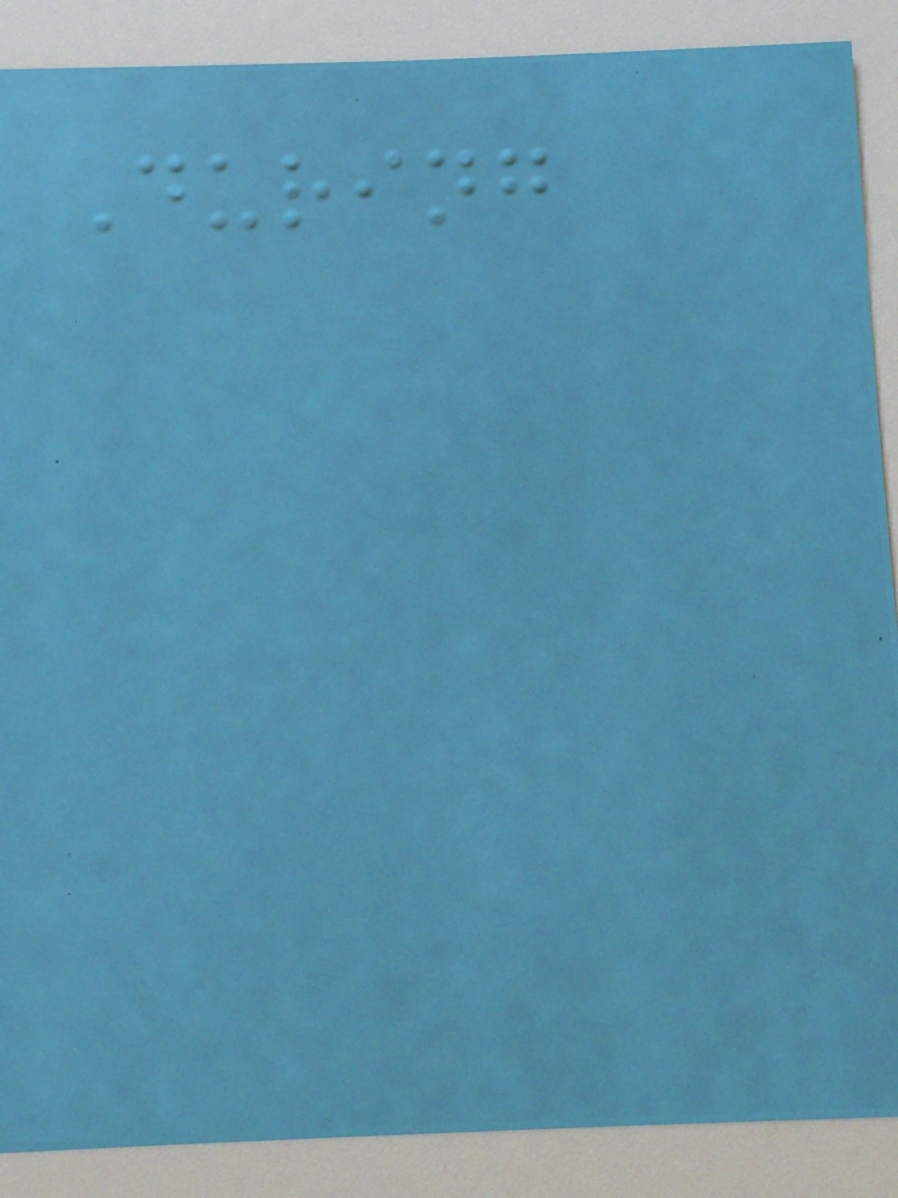During
